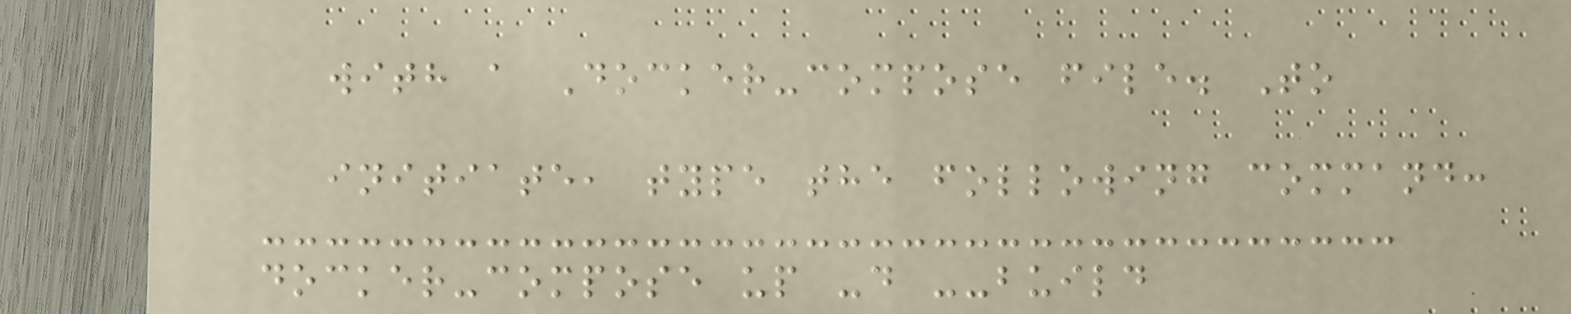with a Docker-compose file. To
initiate, type the following command:
docker-compose up -d --build
